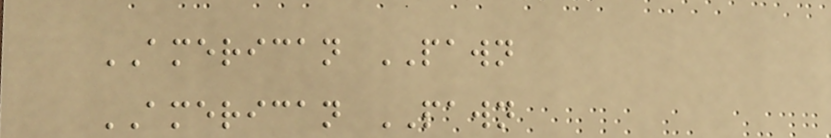AMERICAN PAWN
AMERICAN PAWN
